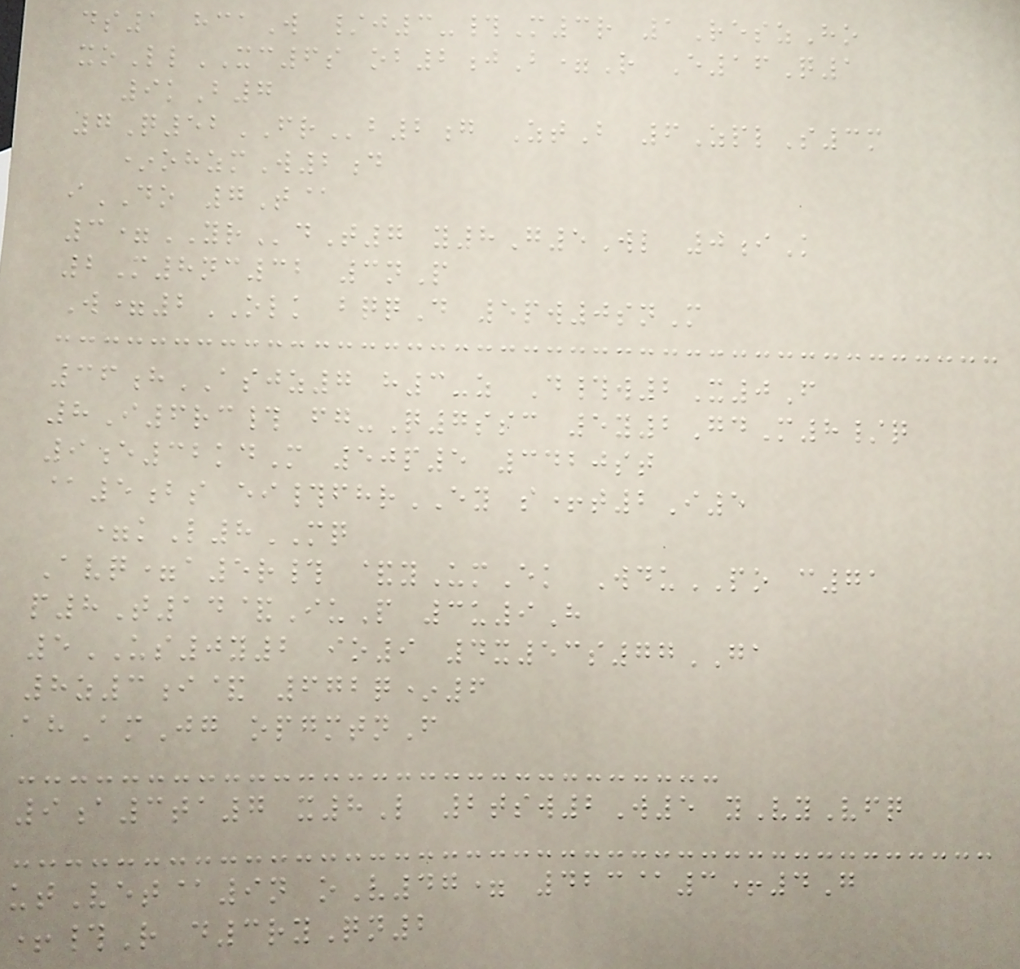ds1 hcaW /j3-#M3r 1ReszHo
xoLlXC6s ob2jB=R E16Q1
9kB7
7Q52FRb2g ZtB 6ZplS3m
*ohzmW2d
iDO 7T@
3=YRdT7 y8G5Wl 0iK
2M8nc32 3nP
W=2OLK bqqD 5pw0snM
36hASJZ7 h3-z D#w2X0F
8I6rc# fg-Q7ssc 5y2GdM8/q
9e32kdM 50p5 3420st
@5bs ei#fhrEY s+t2I5
=kL8MQ
Avq=a5r# &yUmEk WduPO c71
p8T14&IuP 3u9H
5US0y2 io9 4x53s77GA
8z3i& 672q*6
ahAmJg opgmtnF
9a3ta7 x8L 2tsw2W5 yVyVfq
utVet@9n oV47= 423@3+4G
+#R d3ryQn2
